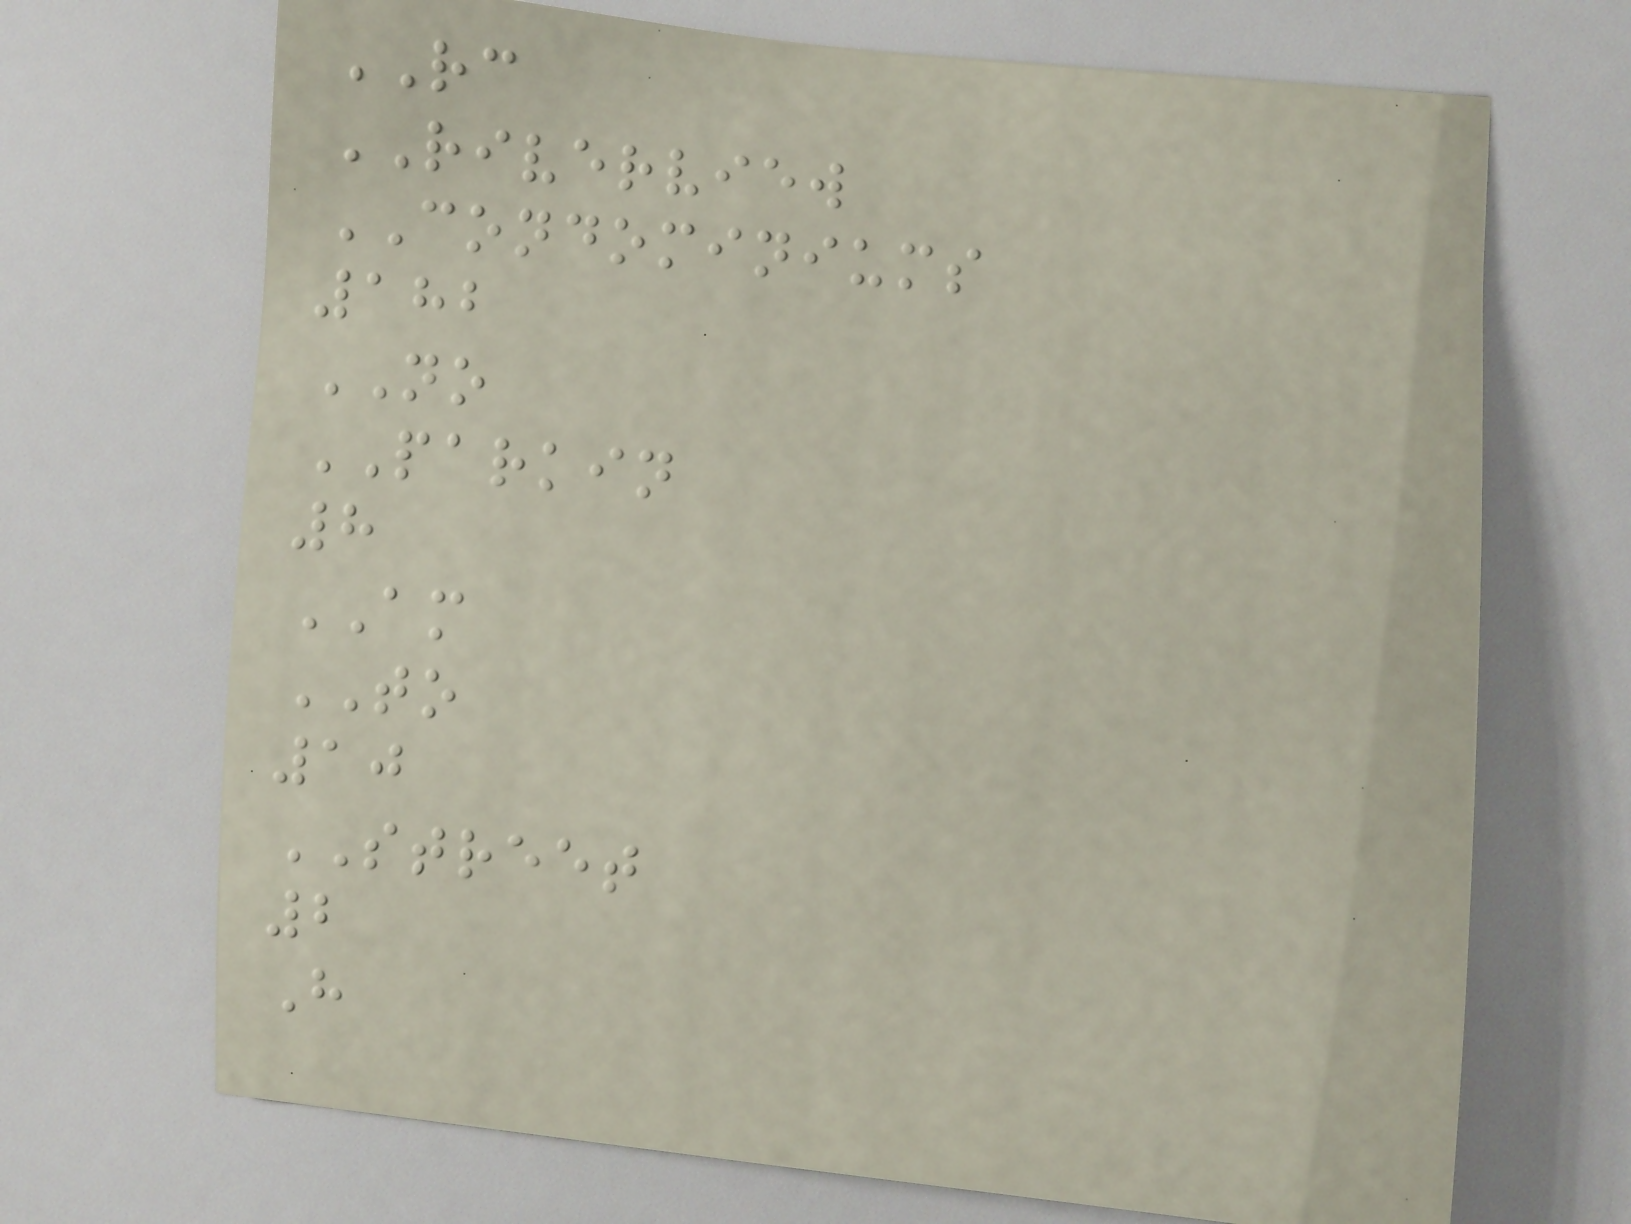RC
RIVERVIEW
CONDOMINIUMS
182
NO
PARKIN
8
AM
TO
10
STREET
2
H
